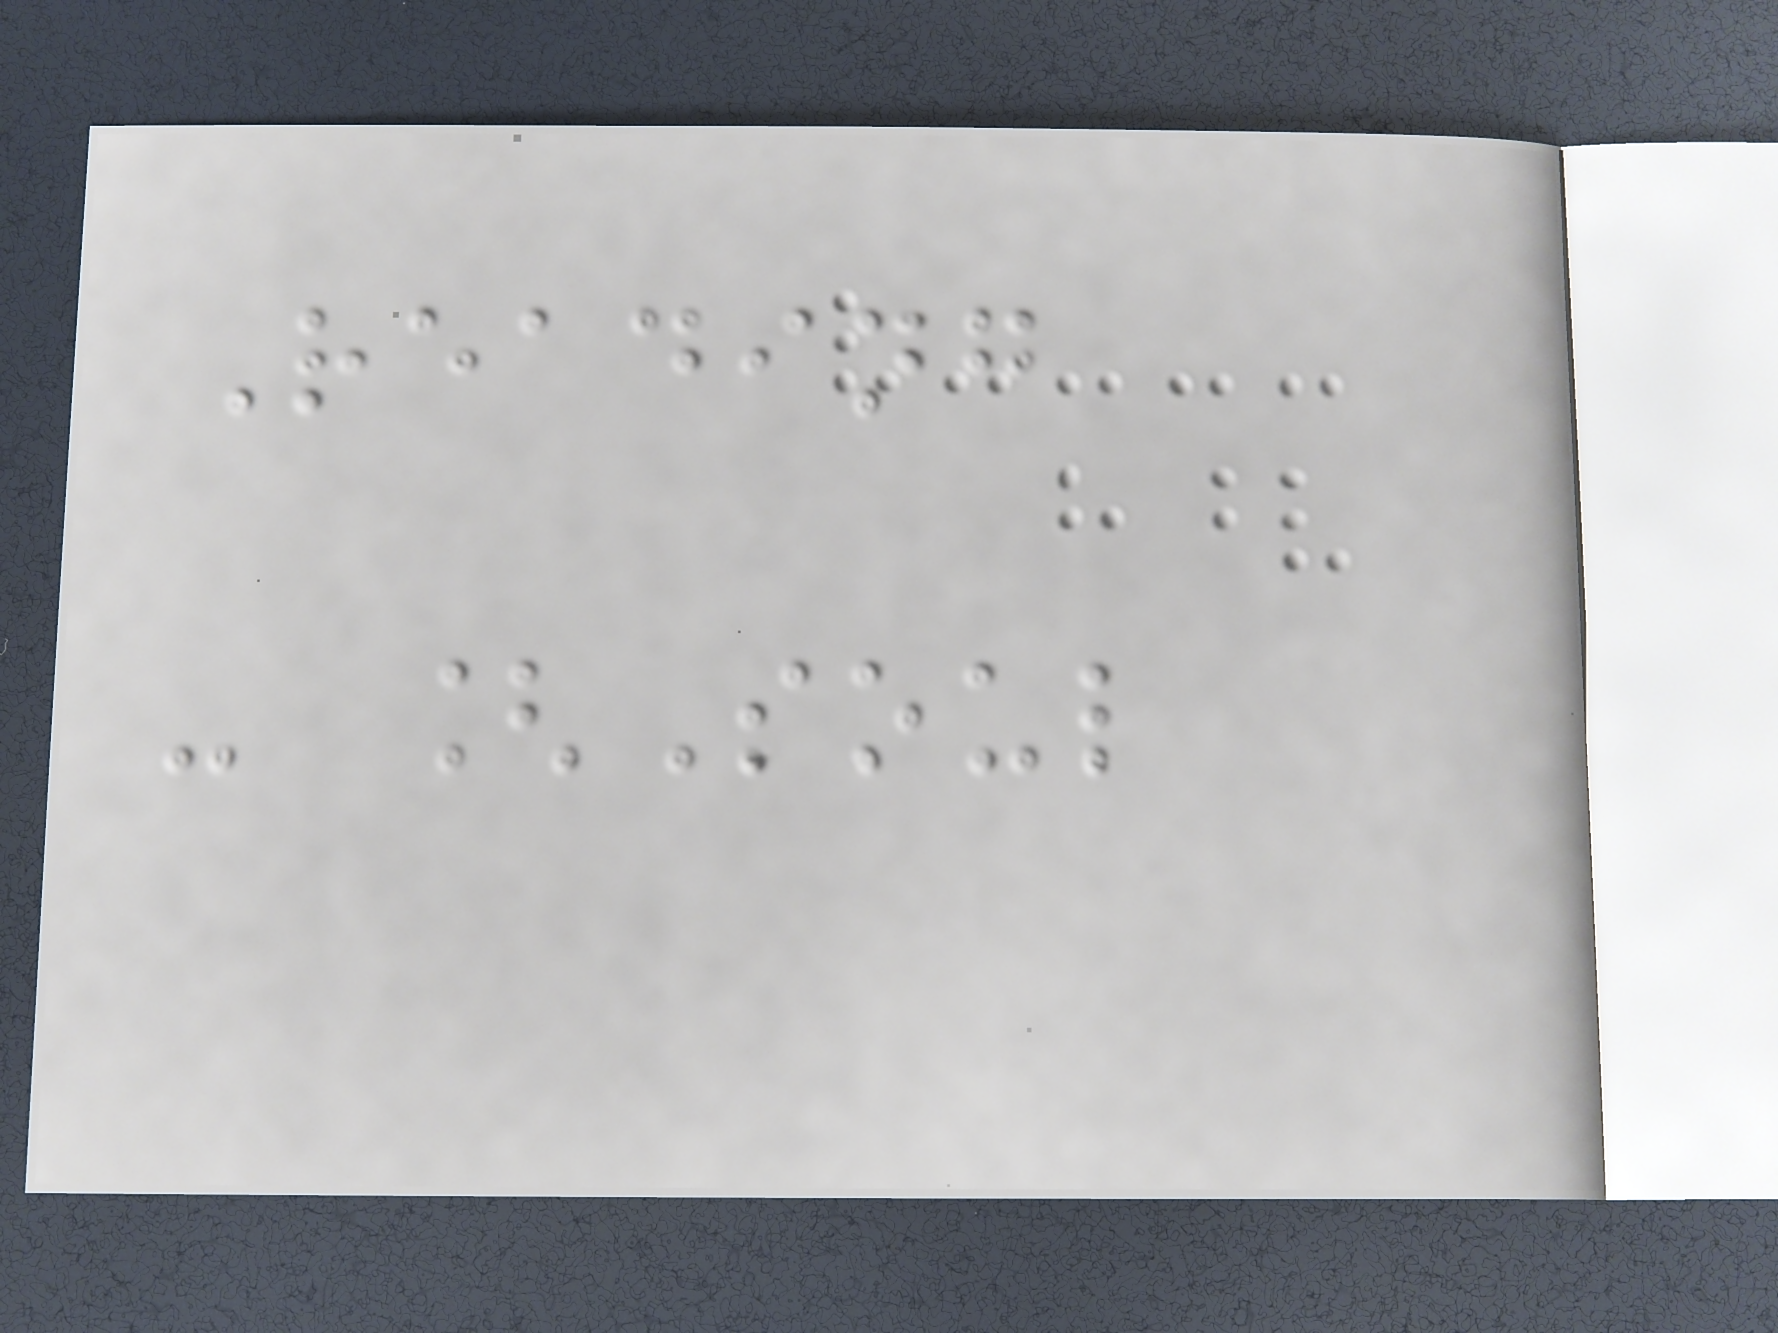Reading
- [Soul
